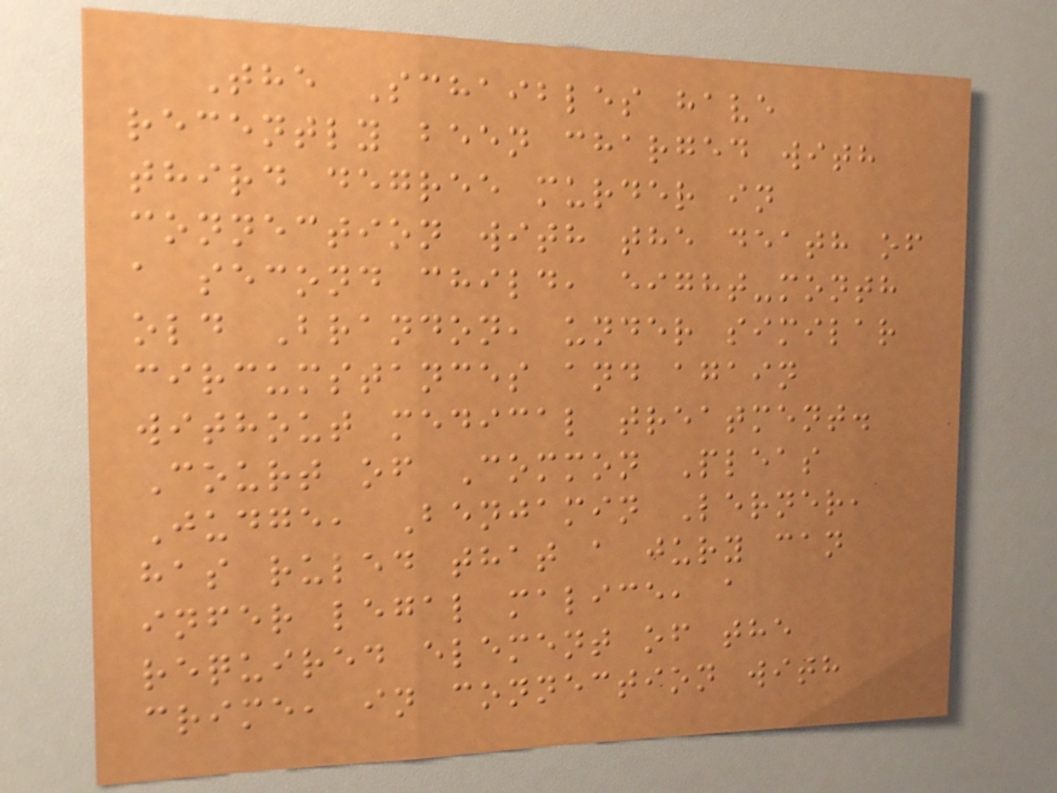The Schaibles have
recently been charged with
third degree murder in
connection with the death of
a second child, eight-month
old Brandon, under similar
circumstances and again
without medical treatment.
Court of Common Pleas
Judge, Benjamin Lerner,
has ruled that a jury can
infer legal malice, a
required element of the
crime, in connection with
